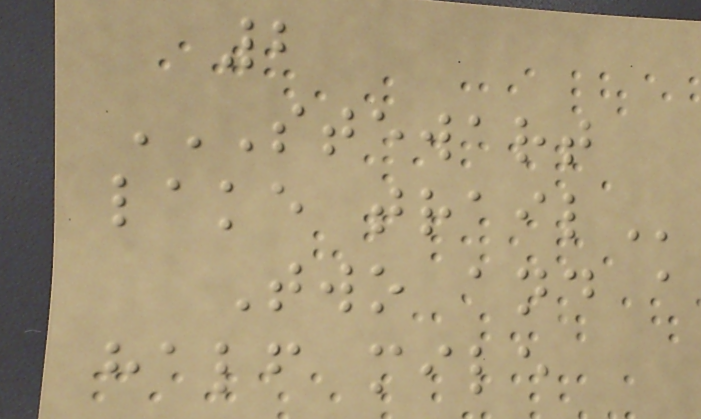2
STEWART
LAKE TRAIL
Two and a
half mile
